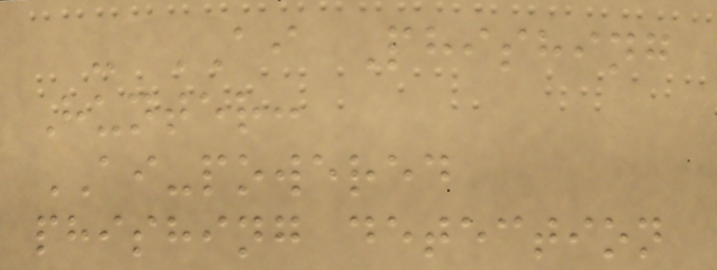- AI Phishing
Hunter:
AI-powered
phishing detection
